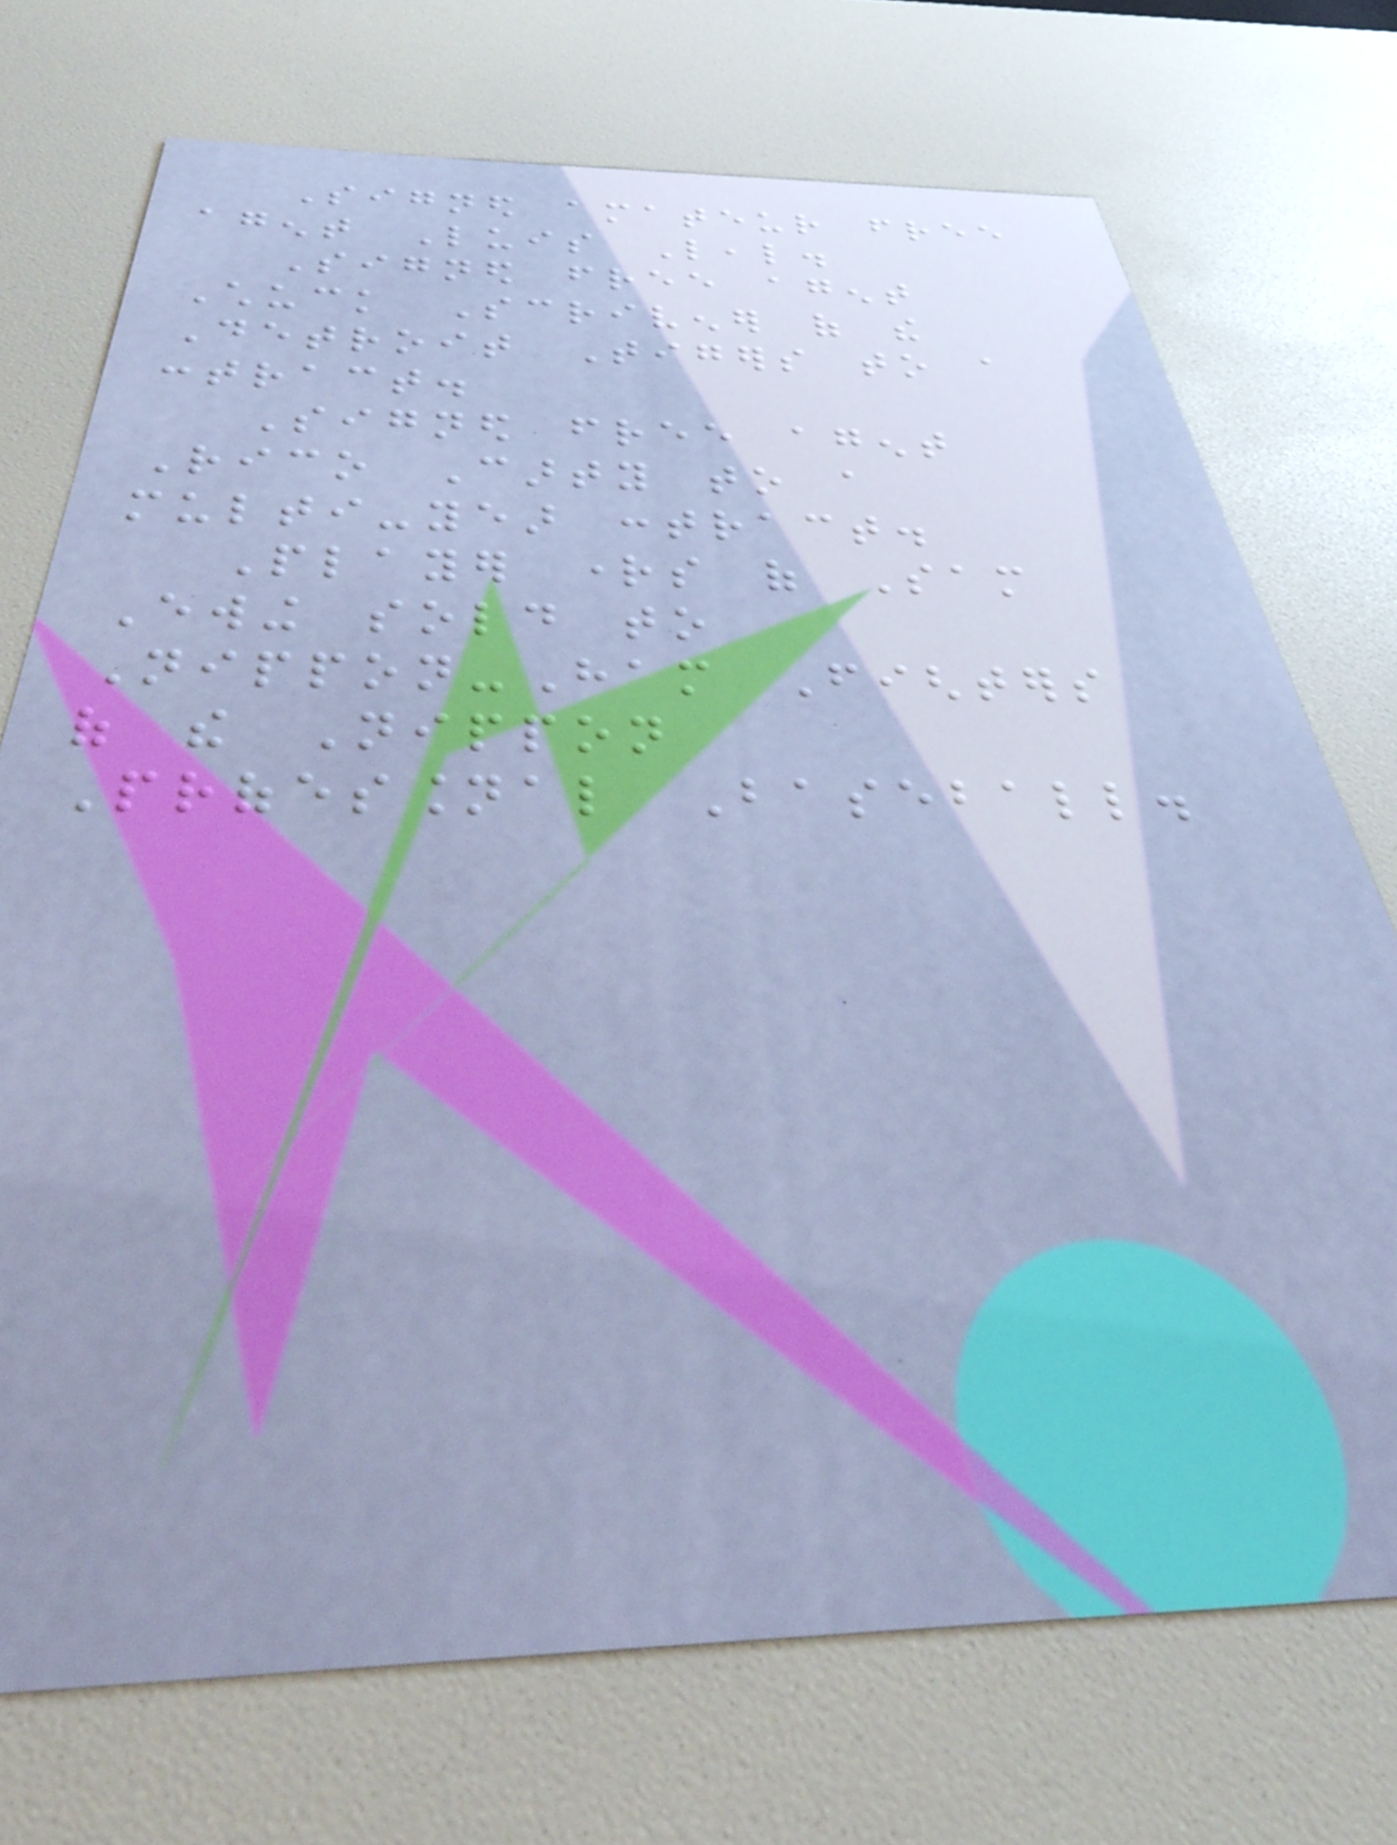Signed amateur free
agent Luis Leal.
Signed free agent
Chuck Scrivener of the
Detroit Tigers to a
contract.
Signed free agent
Rico Carty to a
multi-year contract.
Player rights of Sam
Ewing sold to
Nippon-Ham Fighters
of the Nippon
Professional Baseball.
